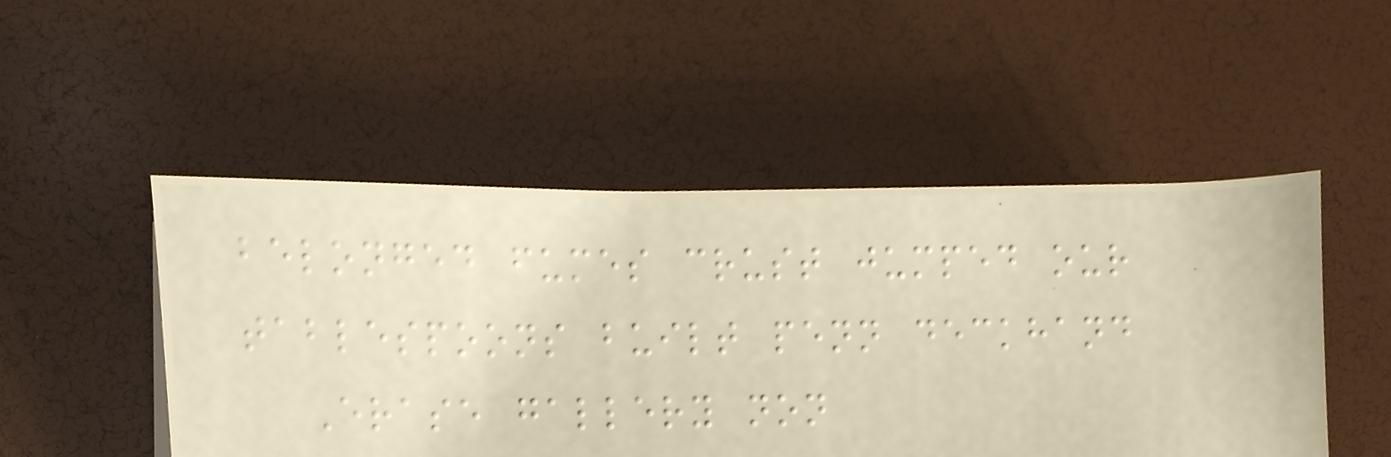belonged fumes crust jumped our
tablespoons built penn deckhand
Erase gallery non
